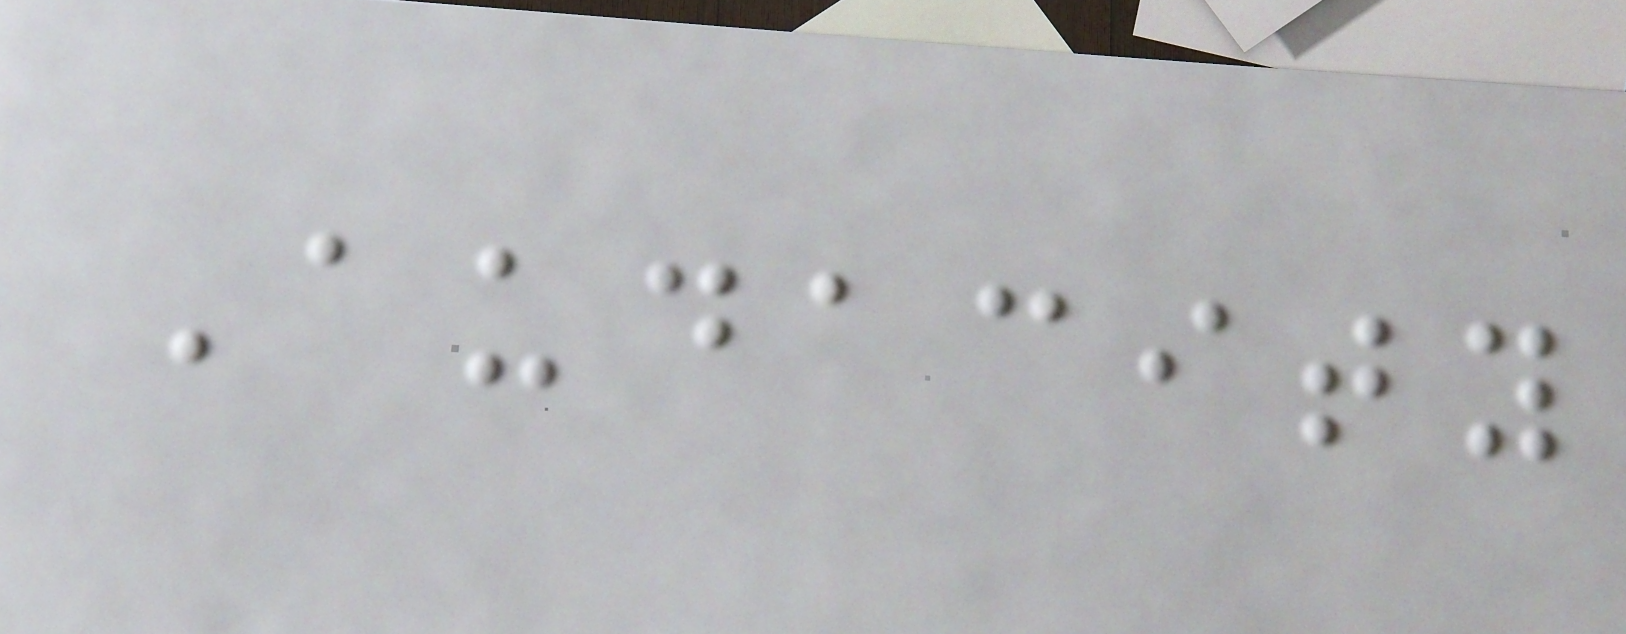Audacity
